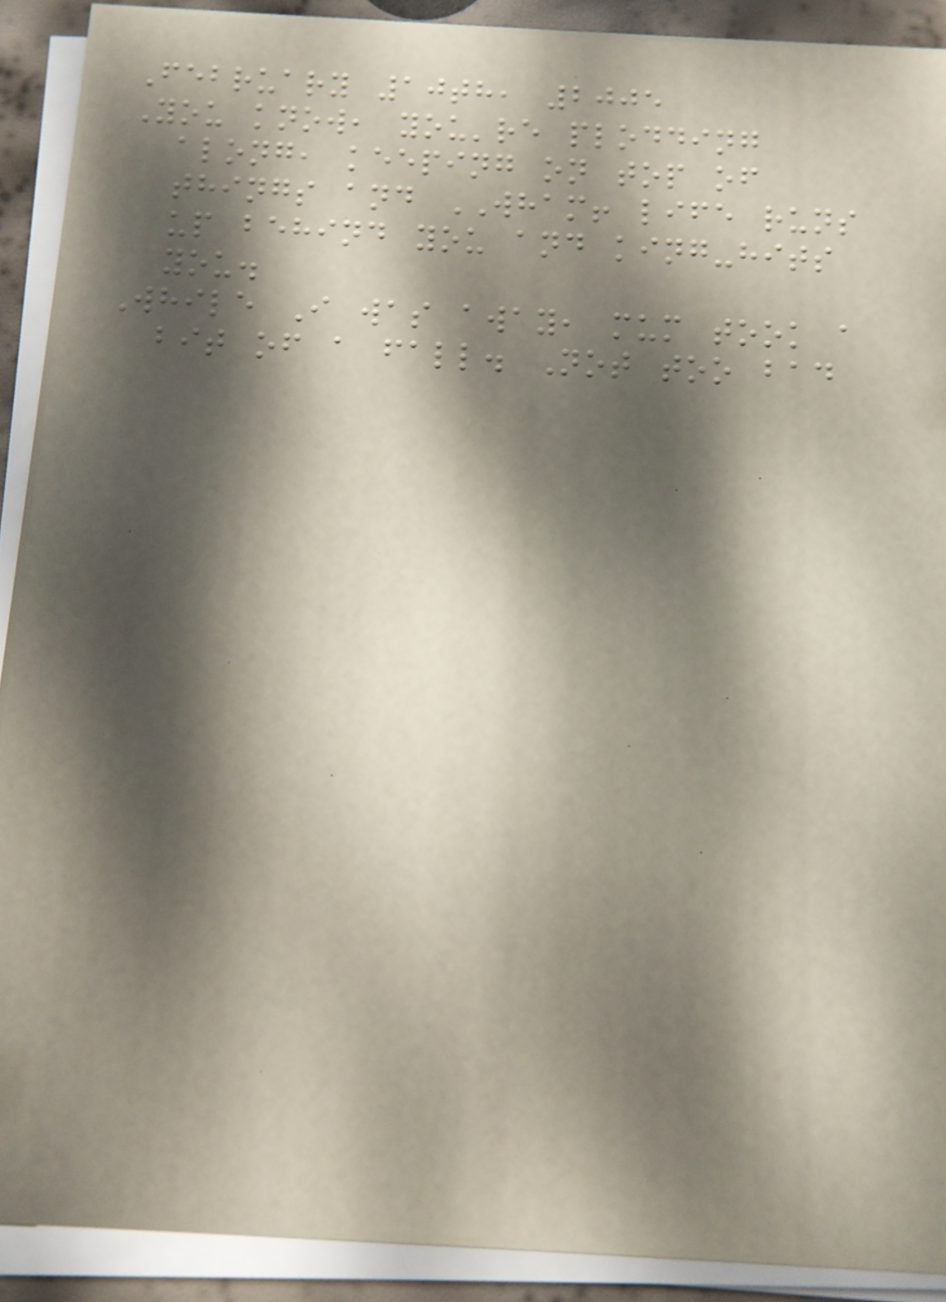February 10th, 2005
You know, you're plodding
along, keeping on top of
things and WHAM! life runs
up behind you and king-hits
you.
While I was away, mum took a
bit of a fall. Not too bad
